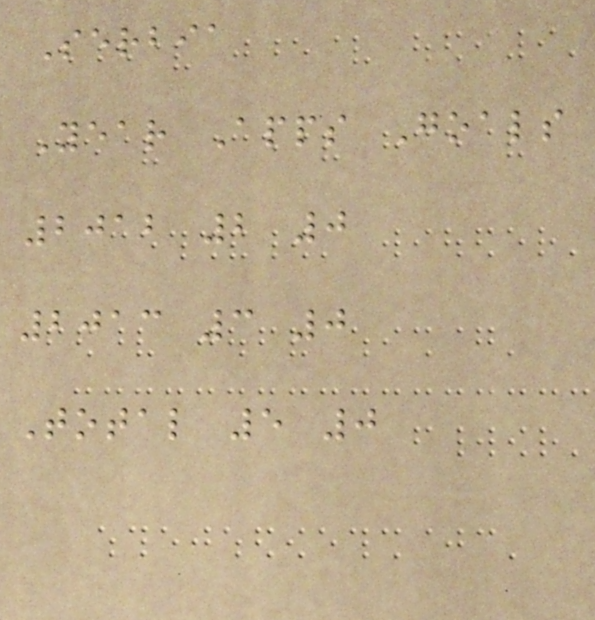Serbia
Year Apps Goals
2012 2 0
2013 3 0
Total 5 0
